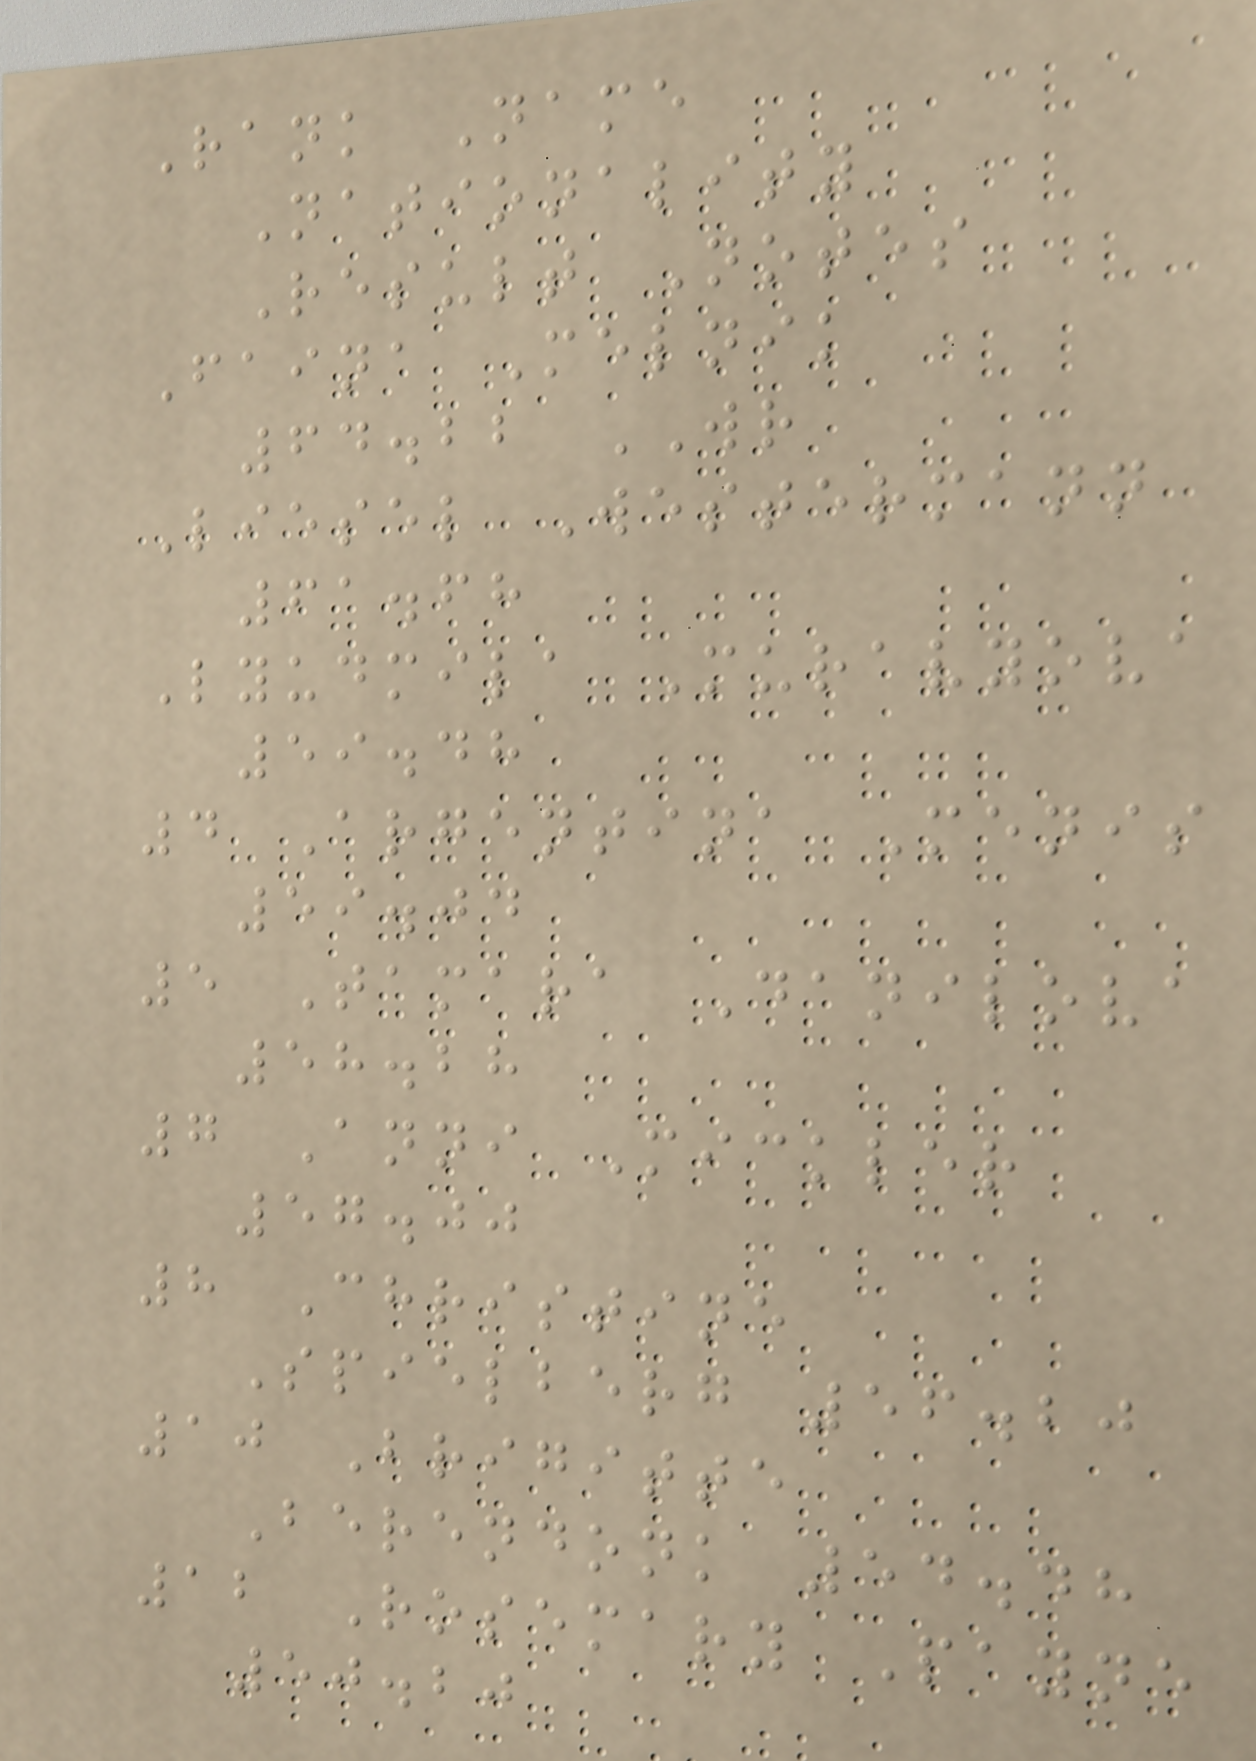Rank Name
Nationality
Result Notes
Faina Melnik
64.22 WR
Liesel Westermann
61.68
Lyudmila Muravyova
59.48
4 Argentina Menis
59.04
5 Tamara Danilova
58.28
7 Anni Mickler
57.00
8 Christine
Spielberg 56.20
10 Brigitte
Berendonk 54.48
12 Rosemary Payne
50.20
